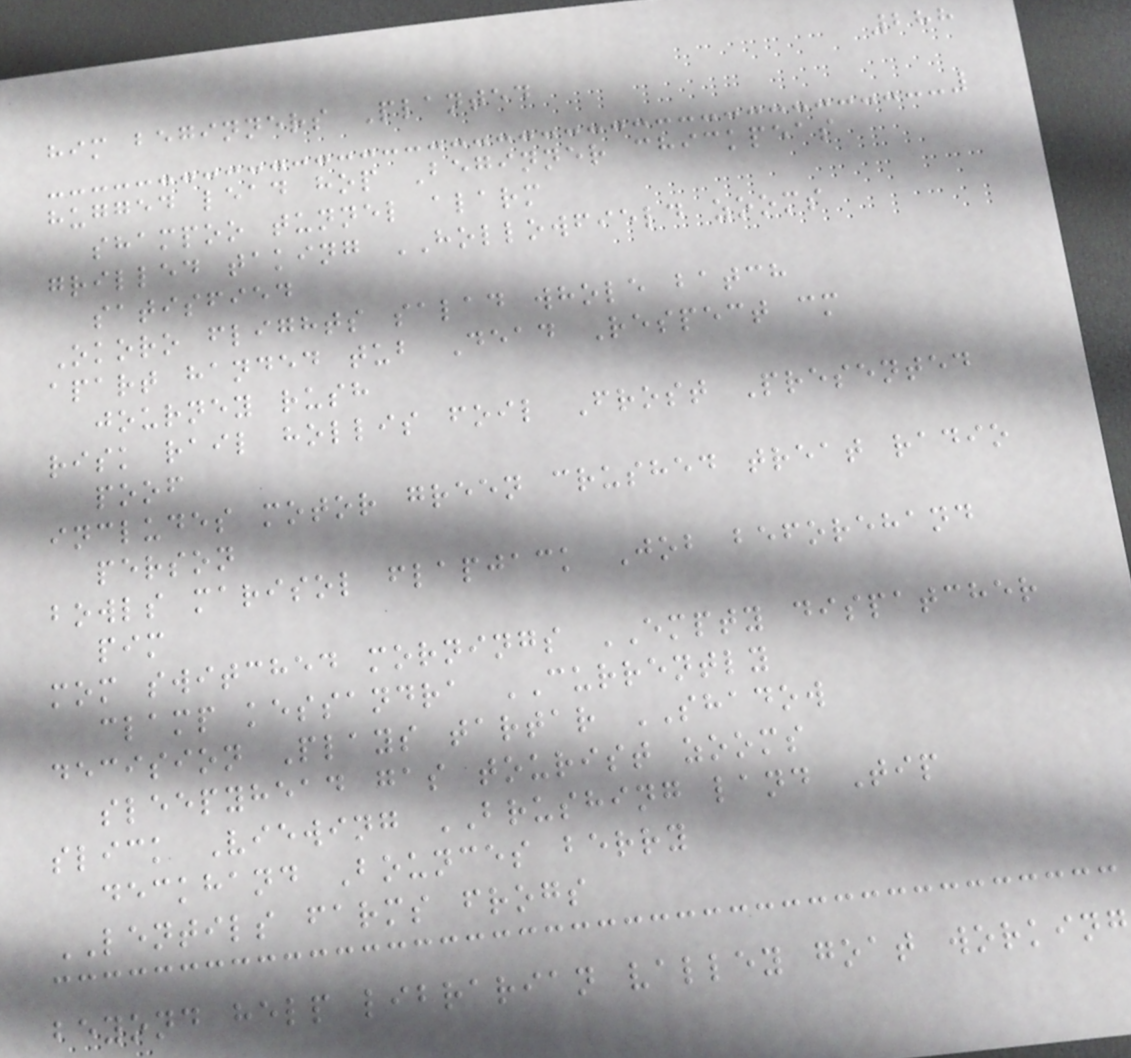288
him beginners Planted
hugged lead hop Beginner chickpeas
shampoo tunnel alarm
grilled taking HOLLOWFIELD zooms
satisfied
Okoro flights salad whole batch
apart handed tub Dead Respect cm
journey rush
risk rail hollis foil Frost Presented
poof
includes motor green crushed treat radio
person
bowls marisol flapjack Job beforehand
pim
mom switched mornings EMPTY dispatcher
clamp kessandra CURRENTLY
decision Plays tartar SHADOW
sleepyhead gas tourist zooms
slick Viewing BRUSHING land Tip
deckhand Bounces berry
LENTILS farms frogs
beyond help librarian valley goat working
